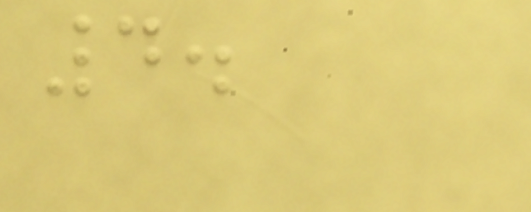4.
